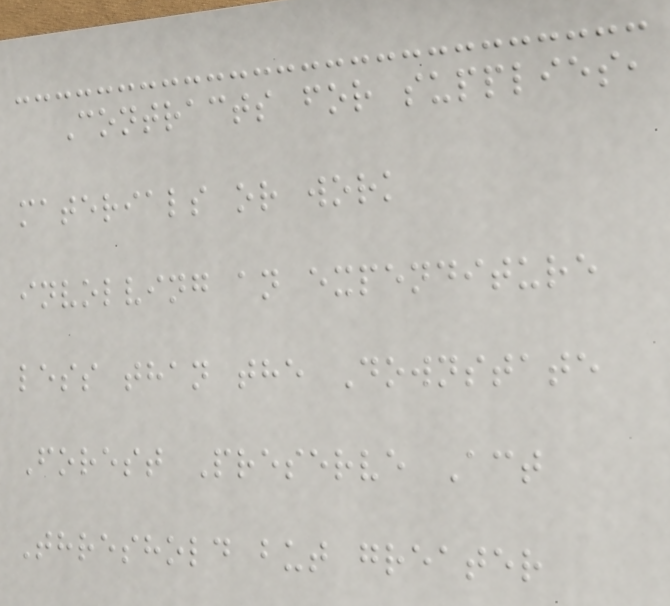Contracts for supplies,
materials or work
involving an expenditure
less than the Downstate
Forest Preserve Act
Threshold but greater
